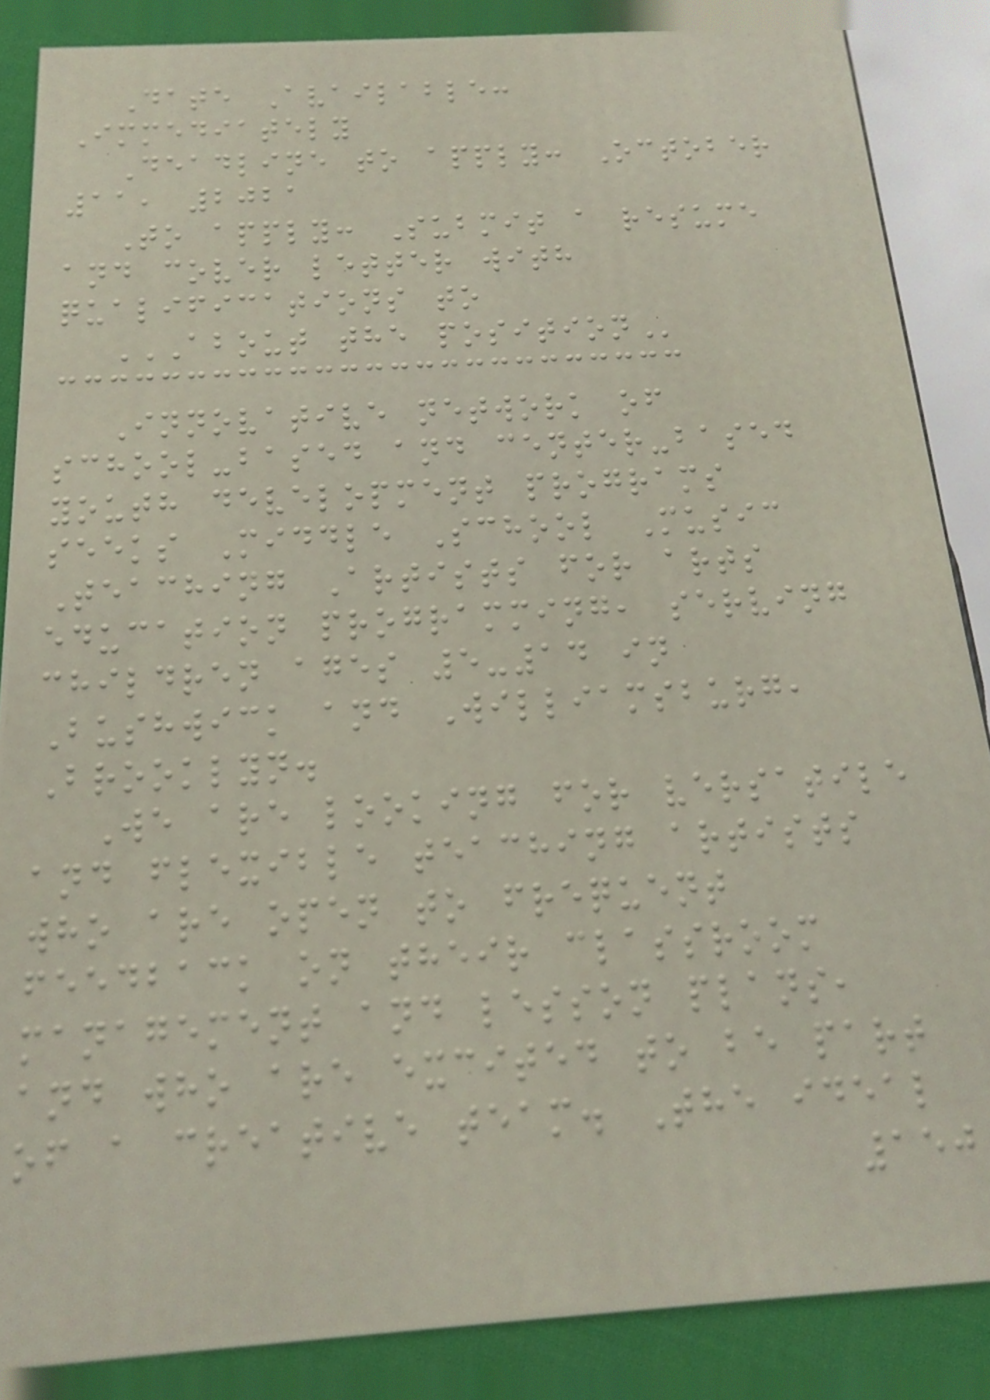Date Available:
Immediately
Deadline to apply: October
11, 2021
To apply: Submit a resume
and cover letter with
qualifications to
ABOUT THE POSITION
Innovative network of
school-based and center-based
youth development programs
seeks Middle School Music
Teaching Artists for arts
education programming, serving
children ages 5-14 in
Bushwick and Williamsburg,
Brooklyn.
We are looking for versatile
and flexible teaching artists
who are open to frequent
feedback on their classroom
management and lesson plans,
and who are excited to be part
of a creative team. The ideal
150
